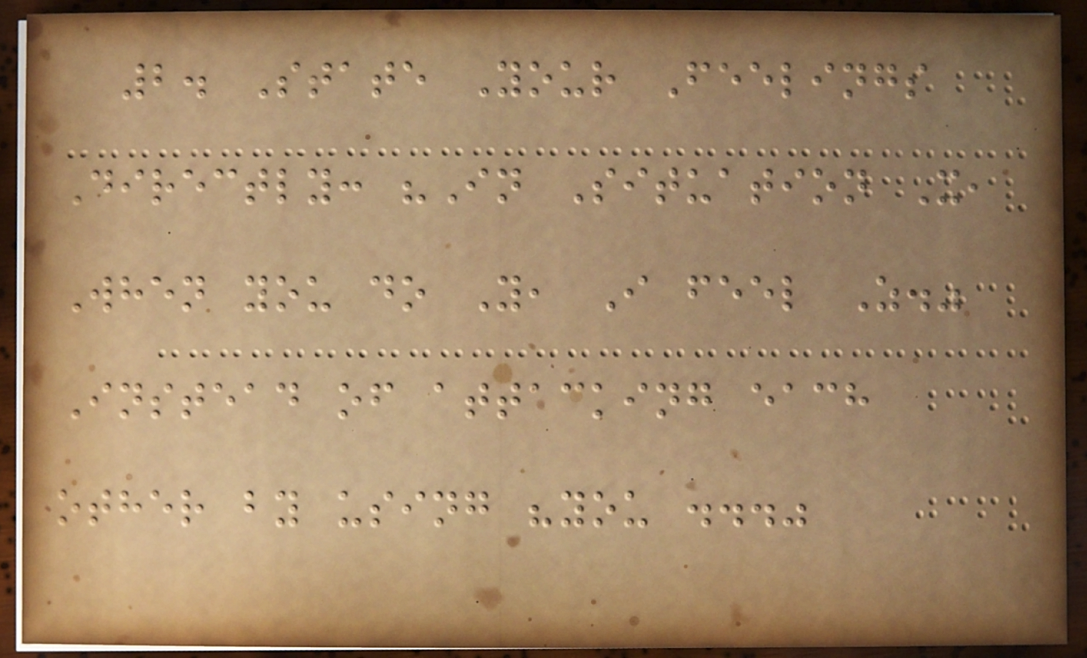2. State Your Feelings
Directly: "In Situation X,
When you do Y, I feel Z."
Instead of attacking each
other by using "you ..."
